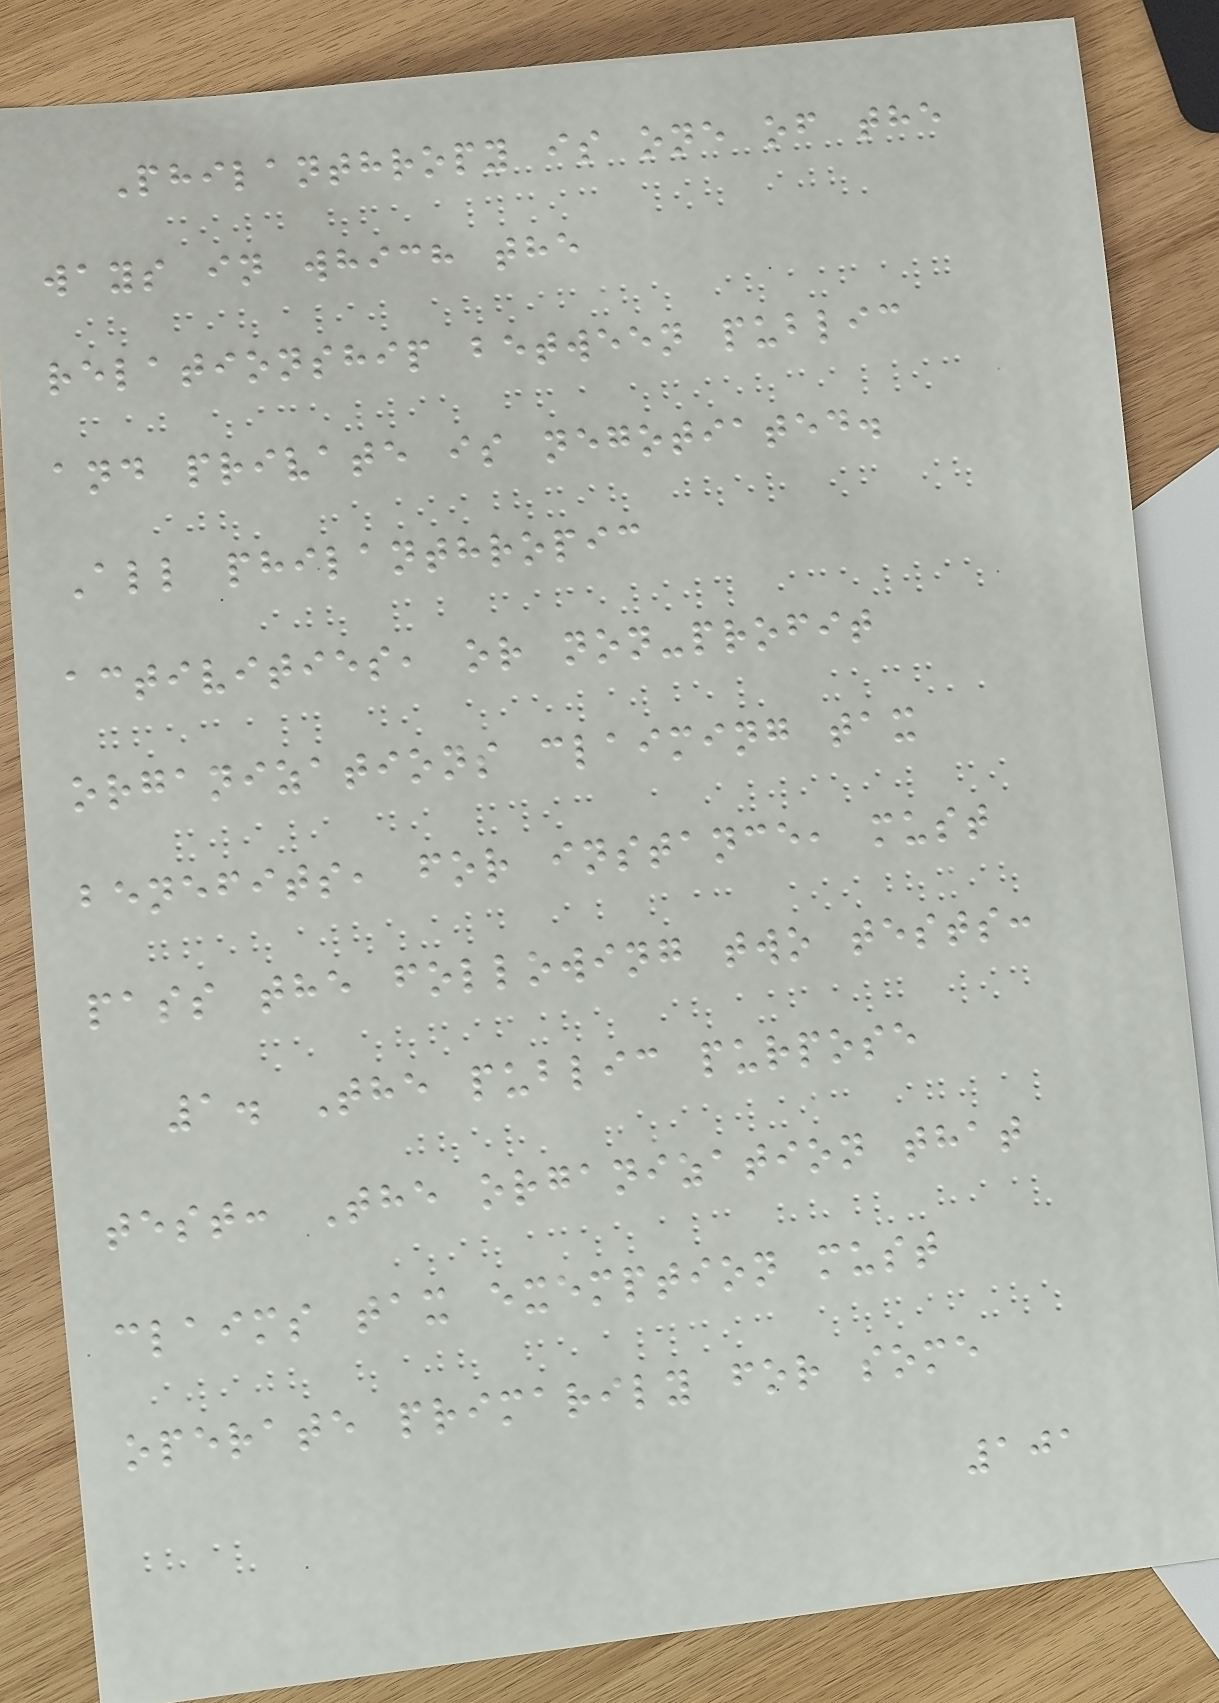Philanthropy is one of the
ways in which the
relationship between public
and private is negotiated.
All philanthropic
activities, or non-profit
organizations claiming tax
benefits, for instance, must
pass the following two tests:
1. The public purpose
test: The organization that
claims tax exemption must
operate primarily for some
101
